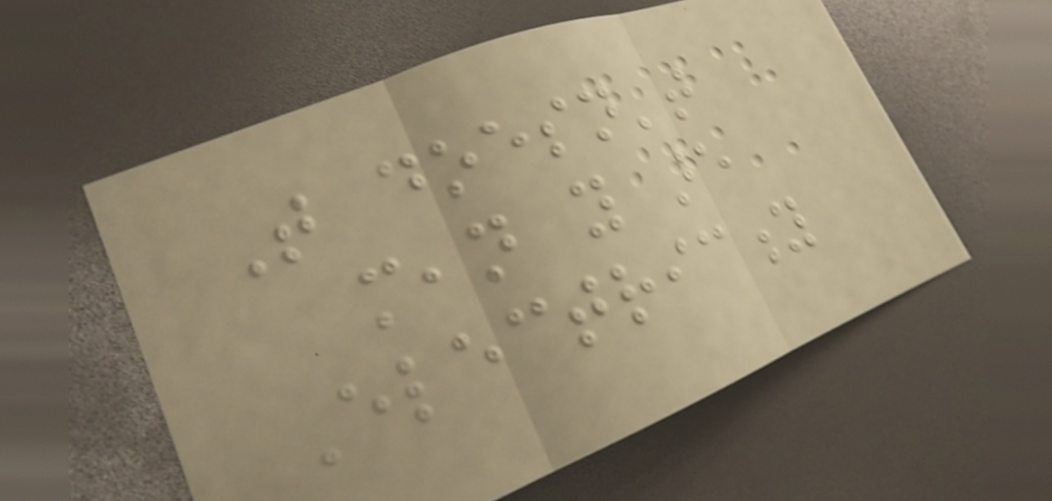That doesn't
mean you are
Electricity
